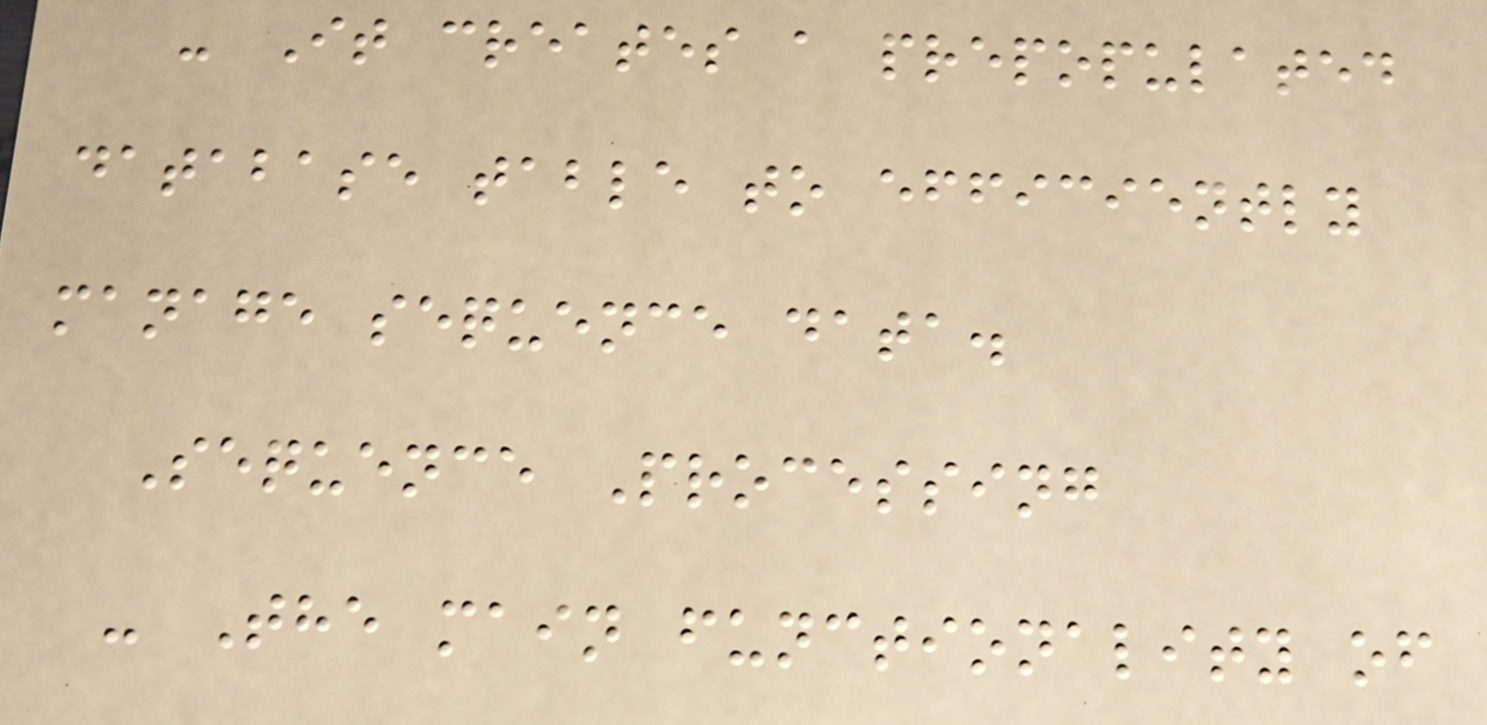- It creates a prepopulated
database table to efficiently
manage sequence data.
Sequence Processing
- The main functionality of
